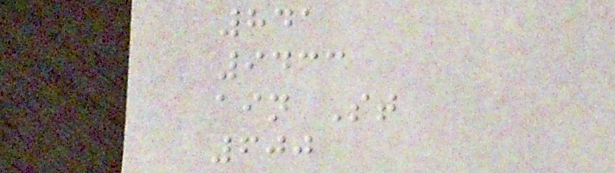841
9433
ain St
600
